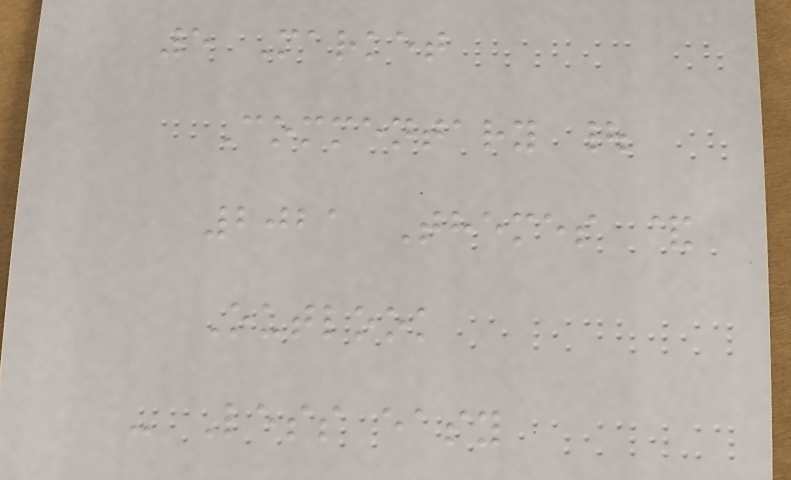5 Market
Commentary |
2021 Themes &
Outlook
- Less easy
